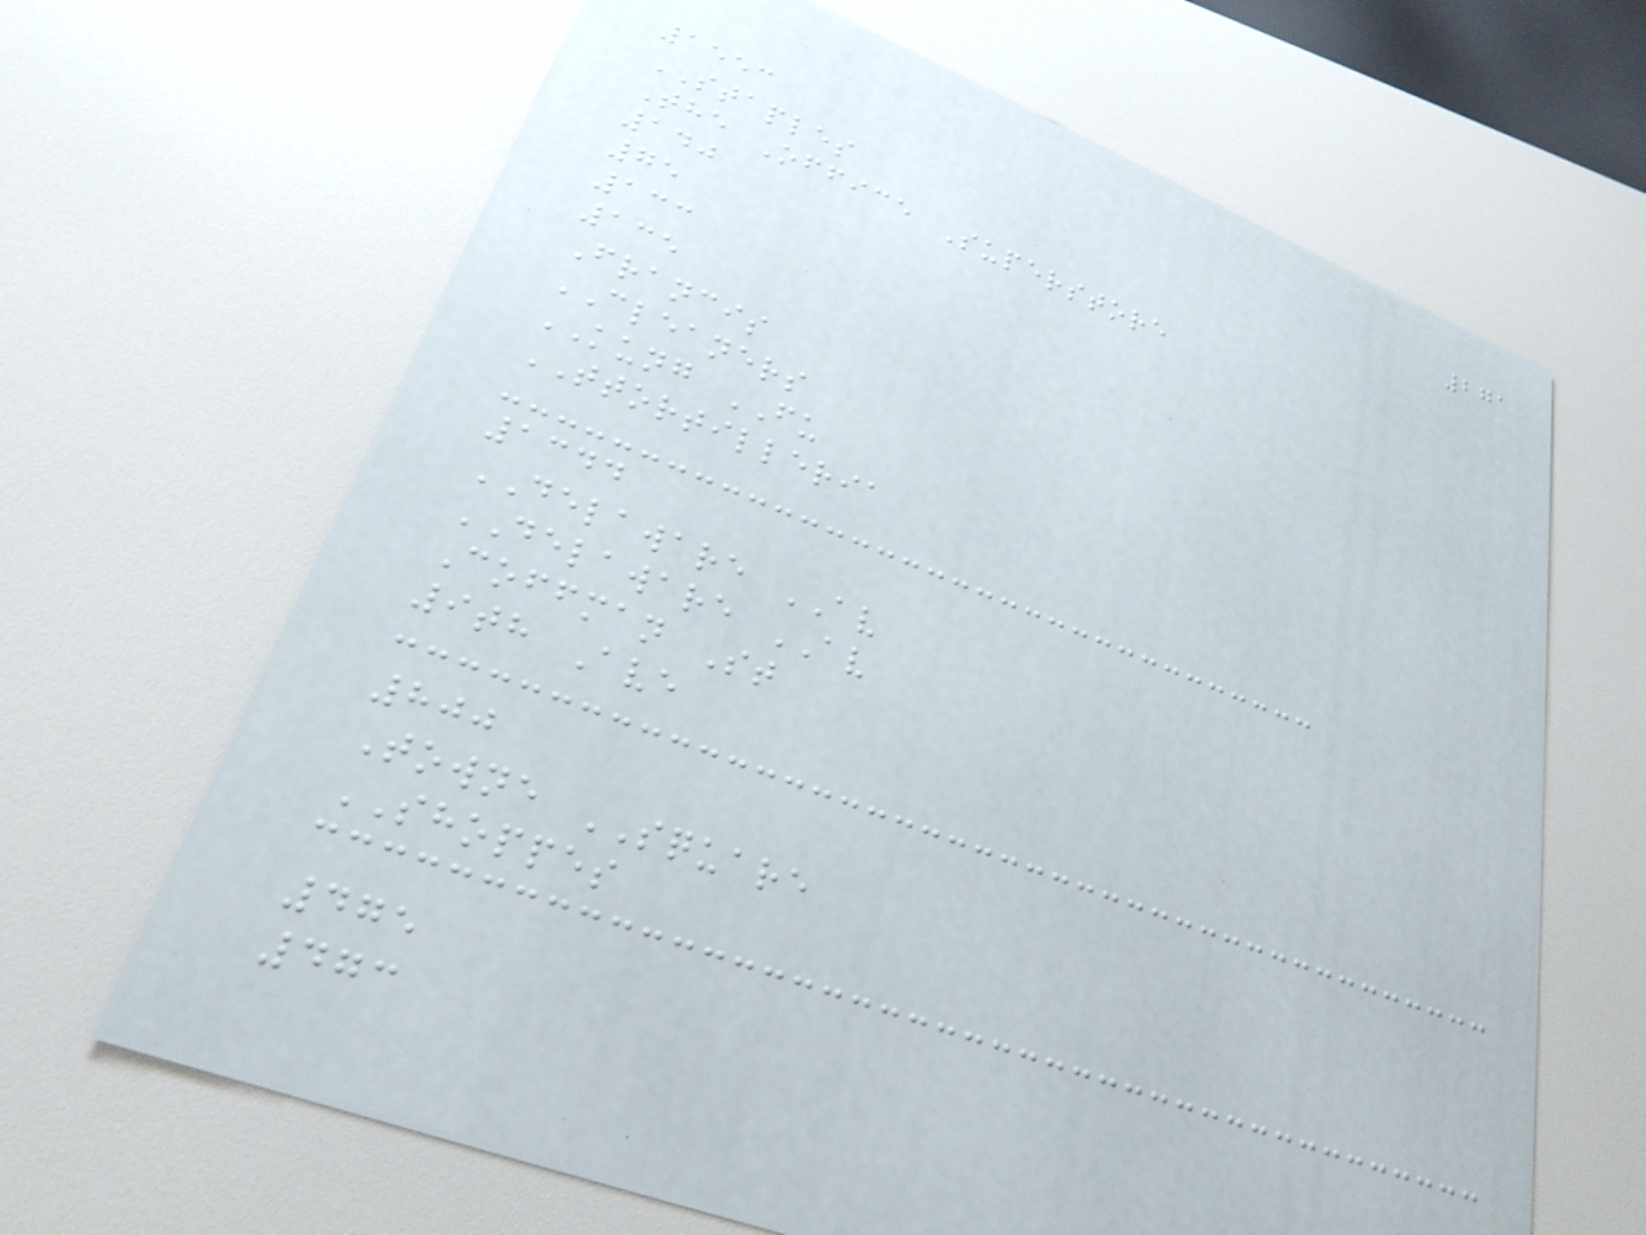271
1553
STAPLES
The Office Superstore
140
75
133
135
Francis
CLEANERS
KUNG FU
TTORTILLERIA
1344
DELAWARE AV
DELAWARE AV
Coffman St
9th Ave
800
Towne SQUARE
SHOPPES
475
473
